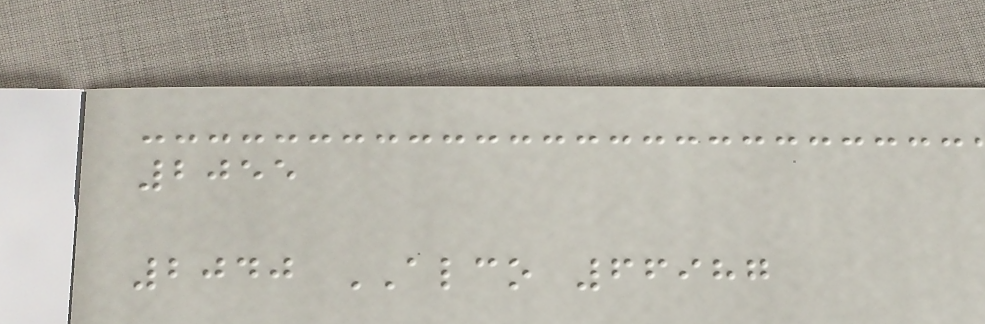2055
2040 ALCO 66987
